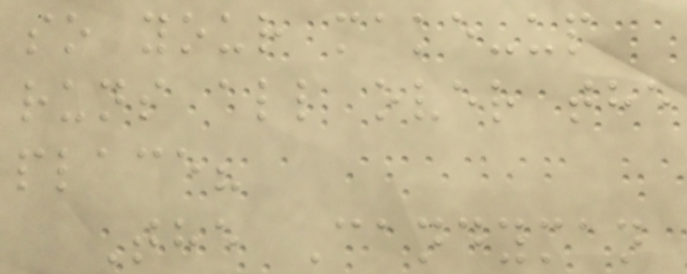so your make-up
runs all over the
place?
The Candyman
